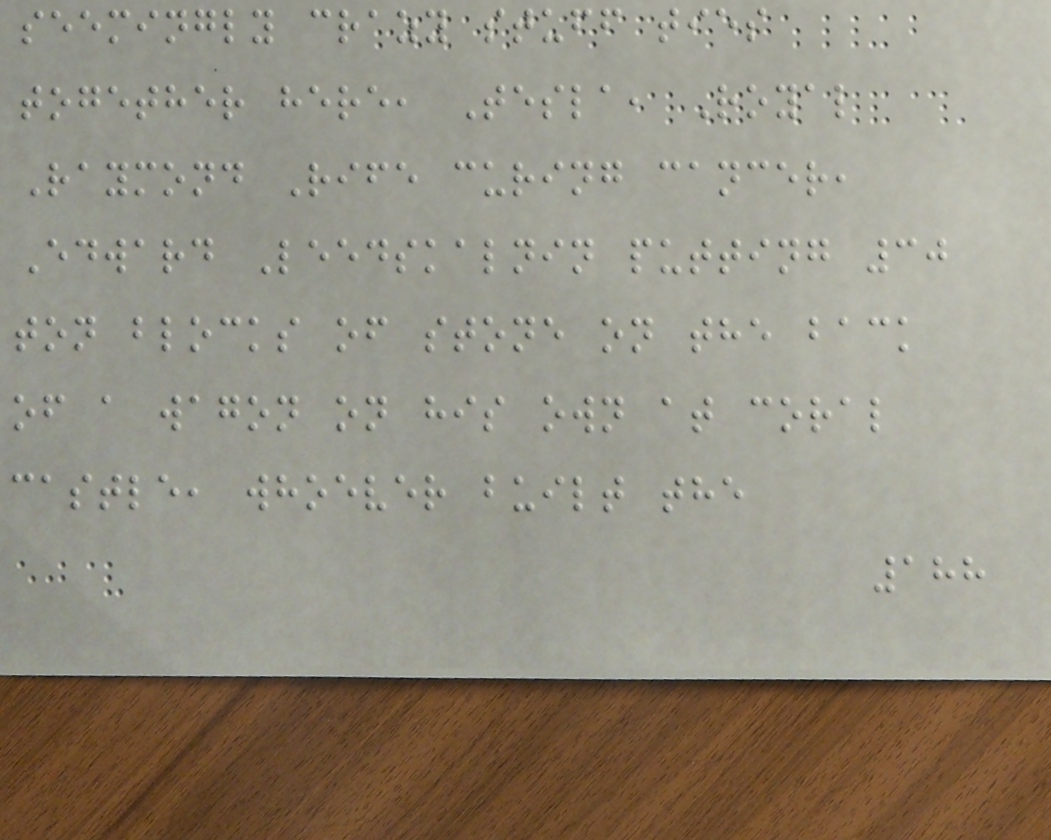seemingly crazy stuff ties
together here, Tesla, Royal
Raymond Rife curing cancer,
Edward Leedskalnin putting 30
ton blocks of stone on the back
of a wagon on his own at coral
castle, whoever built the
188
